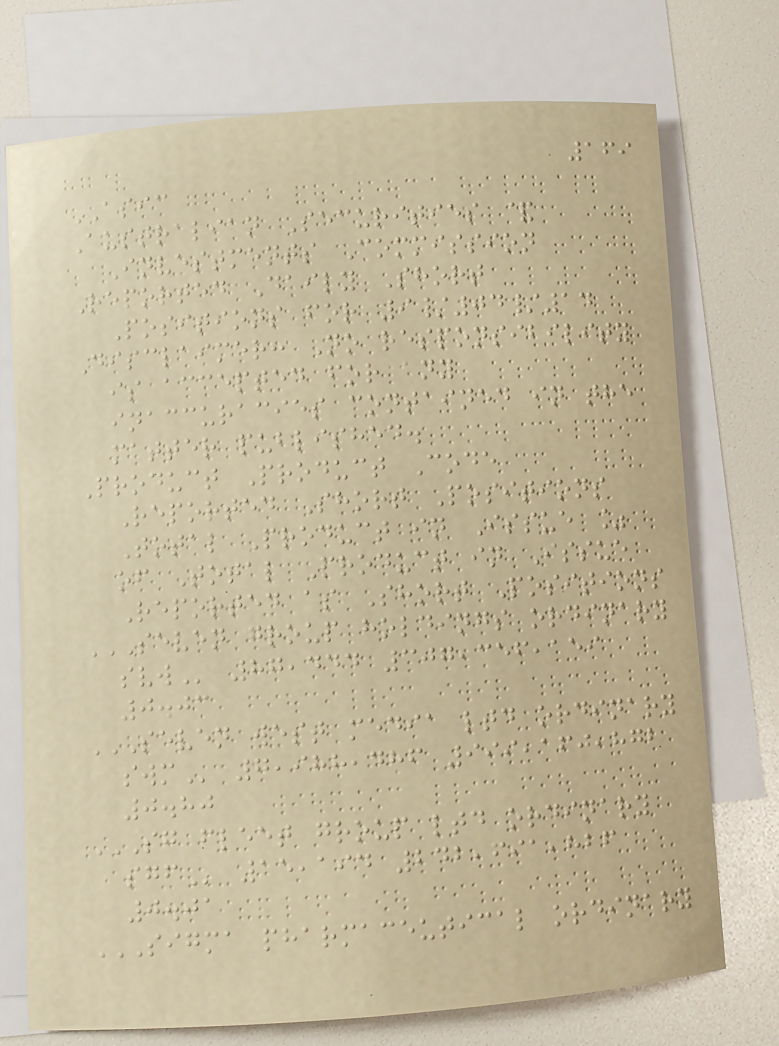169
ASIC
Australian Securities &
Investments Commission
Reported Daily Short
Positions for 9/04/14
Disclaimer: No responsibility
is accepted for any
inaccuracies contained in the
matter published.
Product Product Code
Reported Short Positions
Total Product in Issue %
of Total Product in Issue
Reported as Short Positions
SEVEN GROUP HOLDINGS ORDINARY
SVW 87,444 307,356,159
0.03
SEVEN WEST MEDIA LTD ORDINARY
SWM 7,988,486 999,160,872
0.80
SG FLEET GROUP LTD ORDINARY
SGF 15,194 242,691,826
0.01
SIGMA PHARMACEUTICAL ORDINARY
